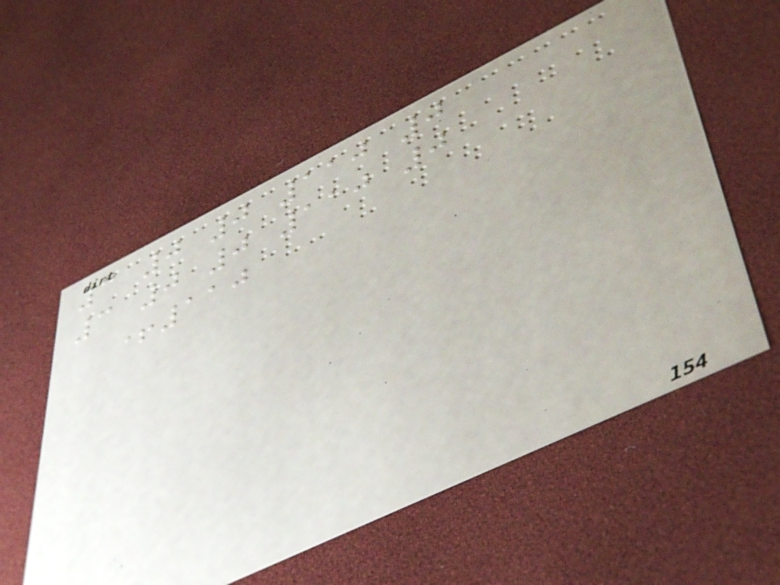3 0 0 110 0
3 0 0 110 0
+110
